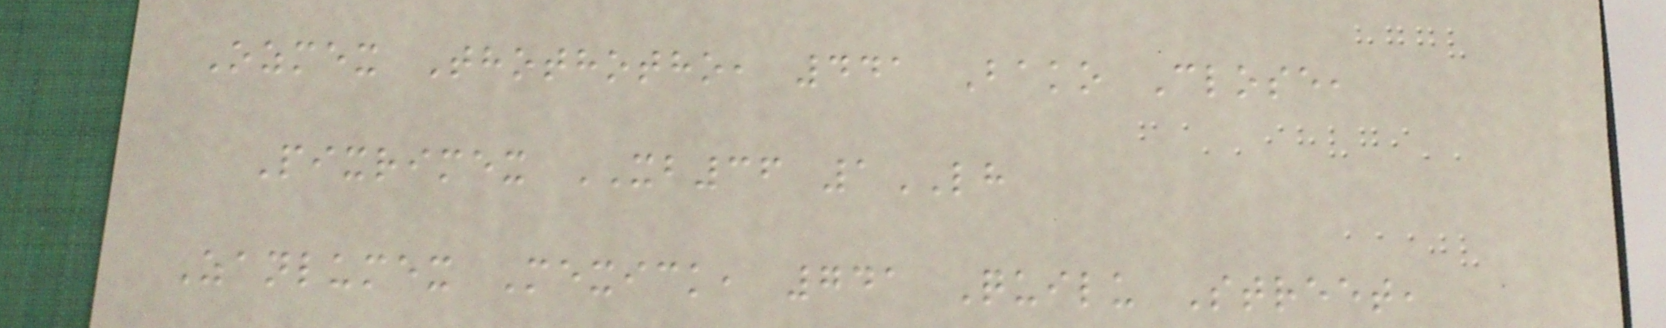Ozmex Thothotho, 441 Bako Close,
Pixrimex XB36 1LH
Zanlumex Mexick, 741 Quilu Street,
